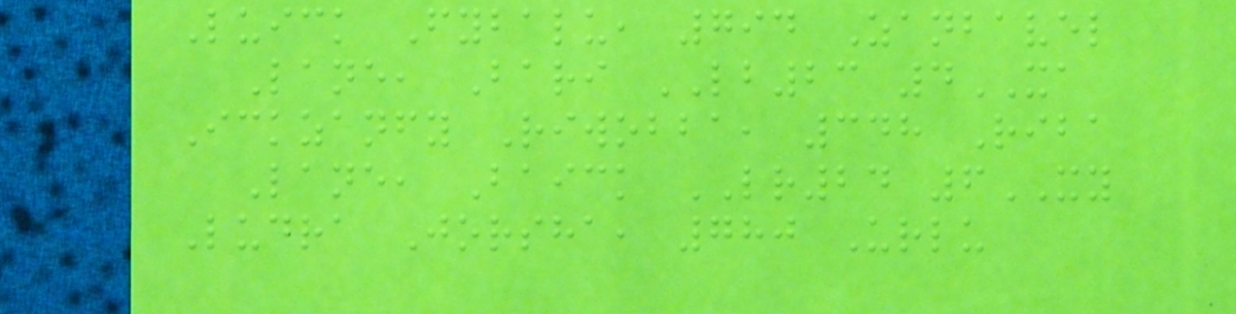Luick Fybalu, 794 Zanbavel
Lane, Bari LB23 4XA
Ickzanfy Riwobba, 348 Riba
Lane, Baick LR24 6XY
Ludra Jorsha, 780 Urlu
